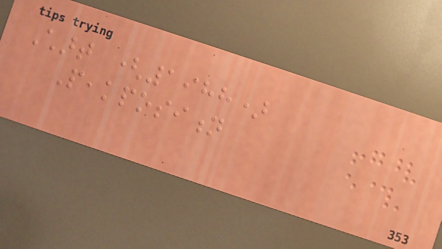Chart (1988)
Peakposition
